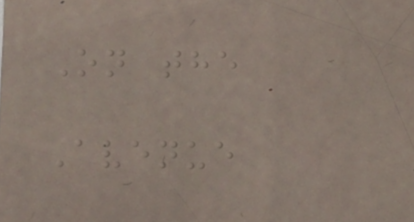On the
Avenue
